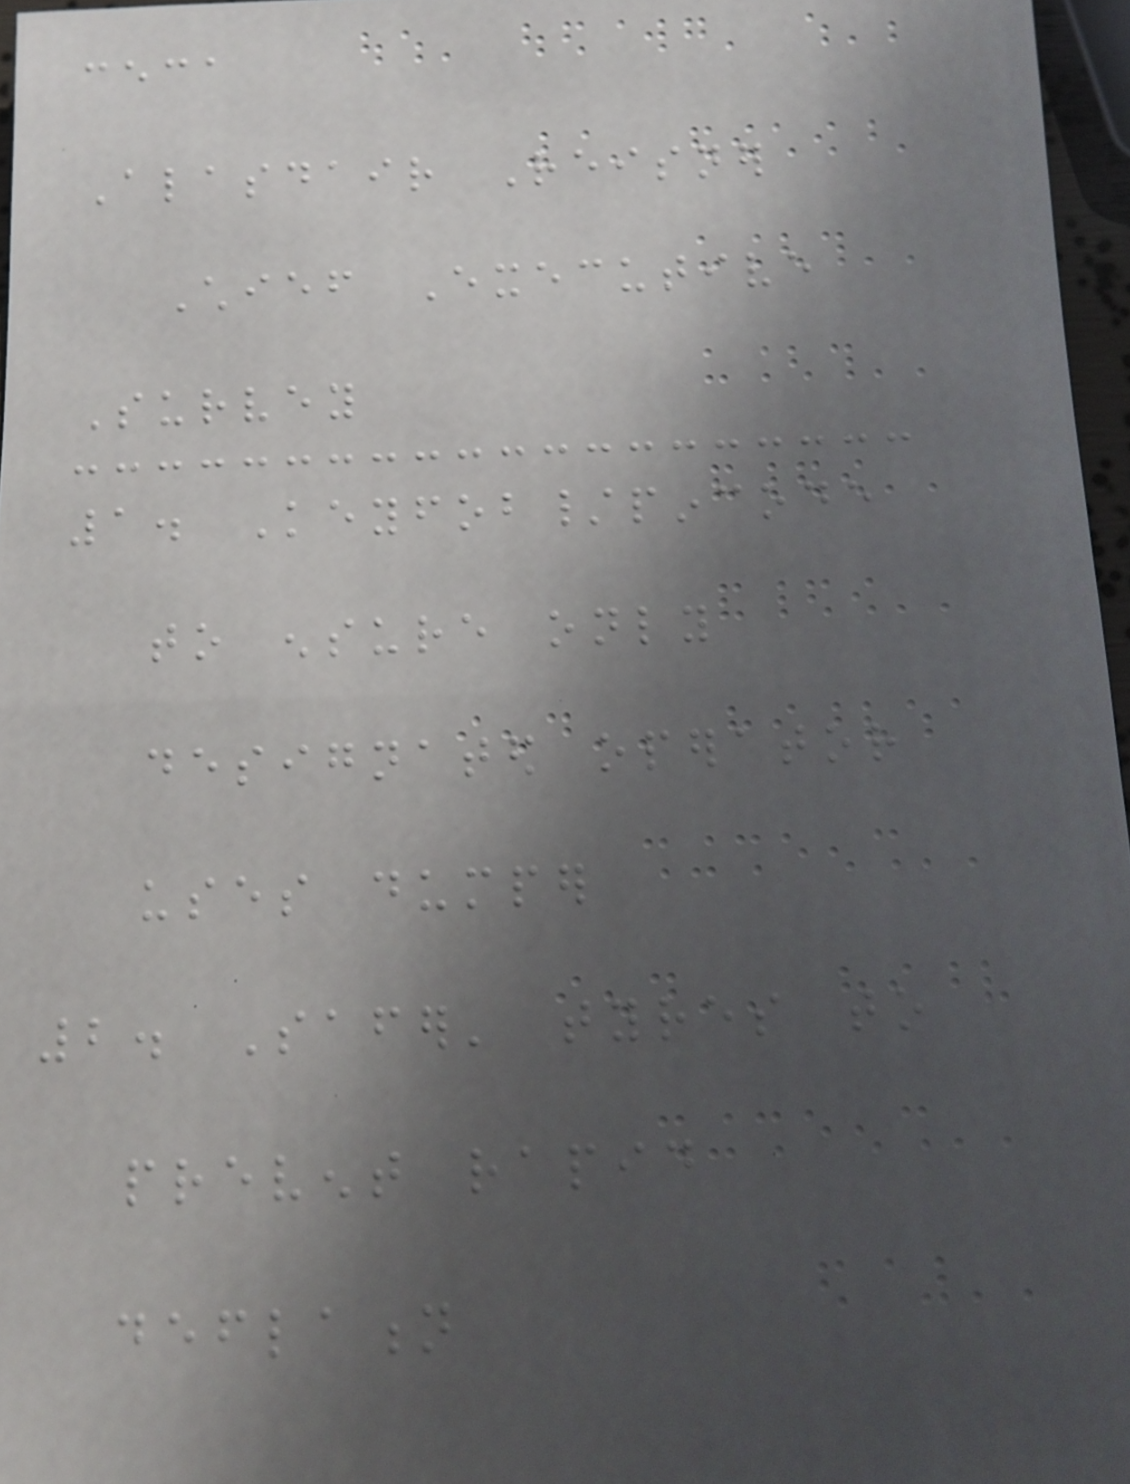ceca
Alasdair Reisner
Chief Executive
Survey
1. Keyfob/pincode
to ensure only
designated operator
uses dumper
2. Safer' tyres to
prevent rapid
deflation
